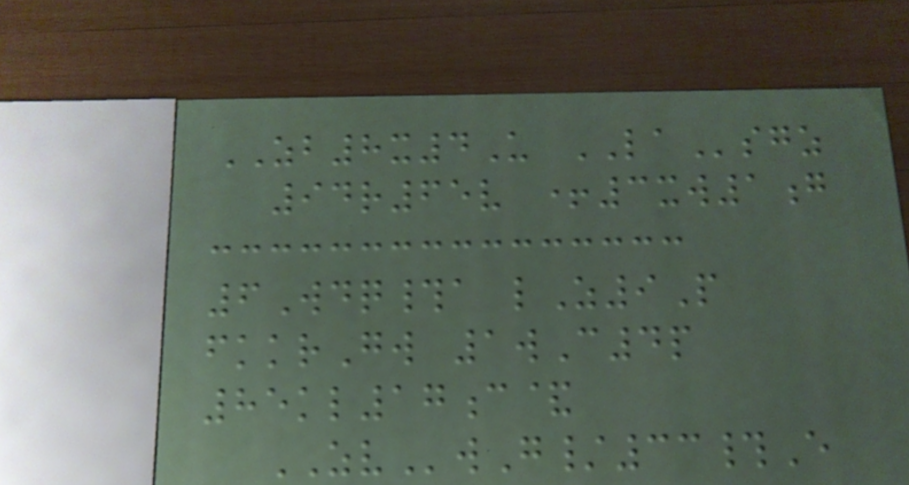ZB8x4U LAsgz
94r65v +3xw1g
6Wdq#a lZ9P
fkkrGw 1wC4p
85kl17c&
ZVwG/33#E
